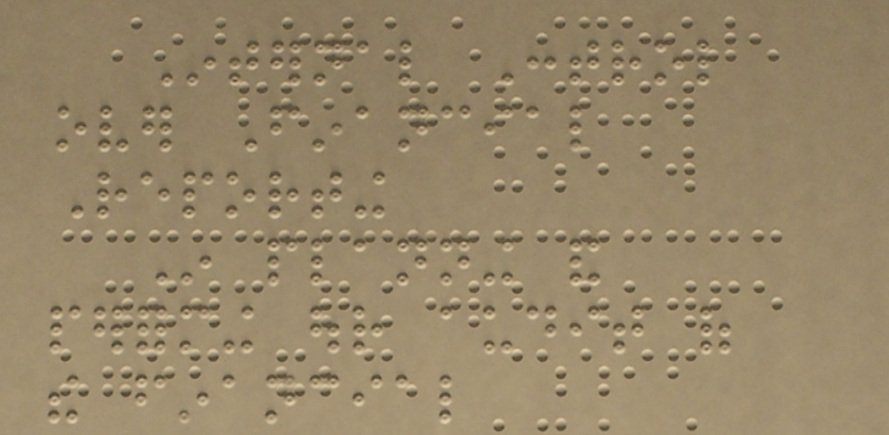Internal Control
over Financial
Reporting
In planning and
performing our audit of
the financial
